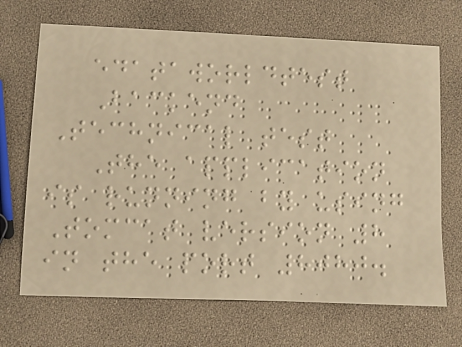edataworldtest
Backend
Technical test
The application
is running by using
Tomcat version 8
in the port 8080.
